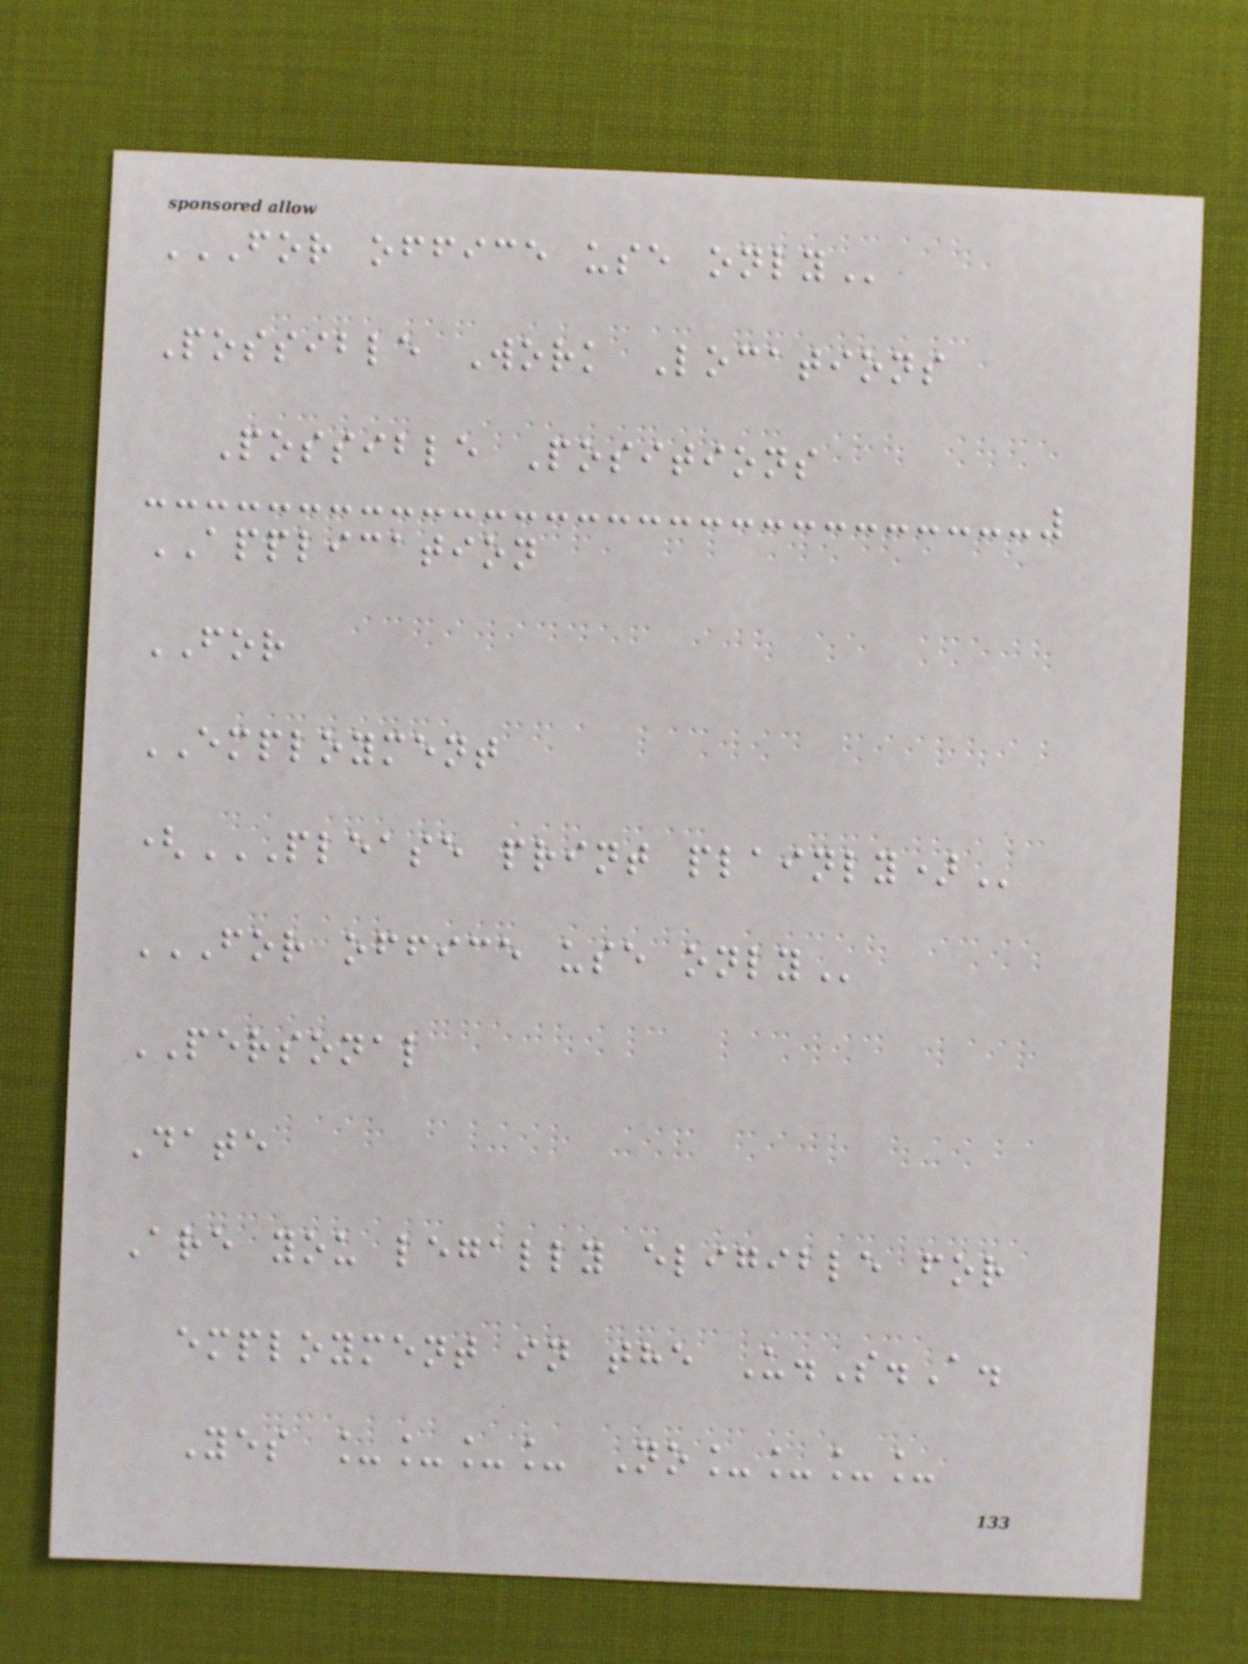FOR OFFICE USE ONLY
Possible Work Locations
Possible Positions
APPLICATION
FOR
EMPLOYMENT
(PLEASE PRINT PLAINLY)
FOR OFFICE USE ONLY
PERSONAL
Date
Are you legally eligible for
employment in the U.S.A.
Yes ____ No____
